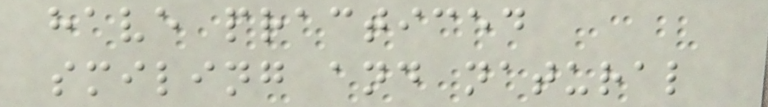have practiced
smiling and natural
